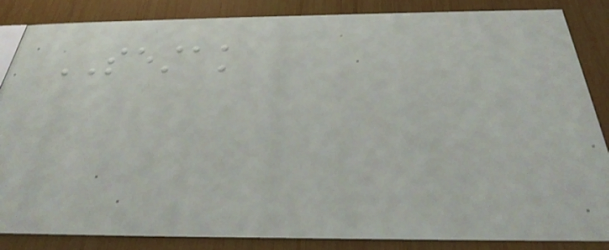SESTAK
